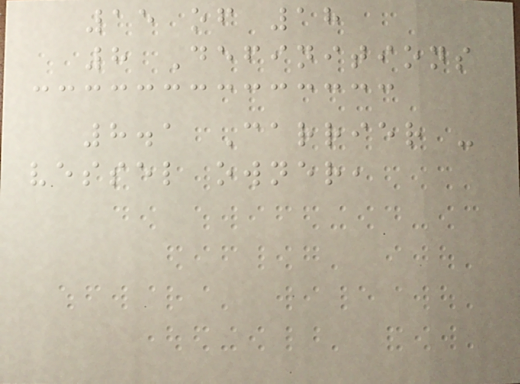15 of 18
8 Definitions
8.1 Carrier -
vessel owner,
